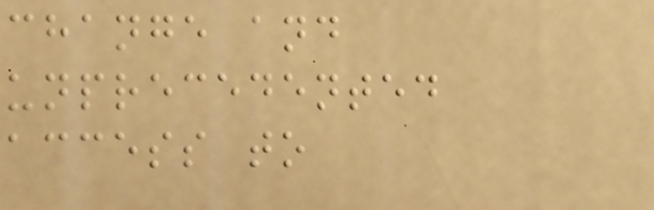change and
unprecedented
access to
